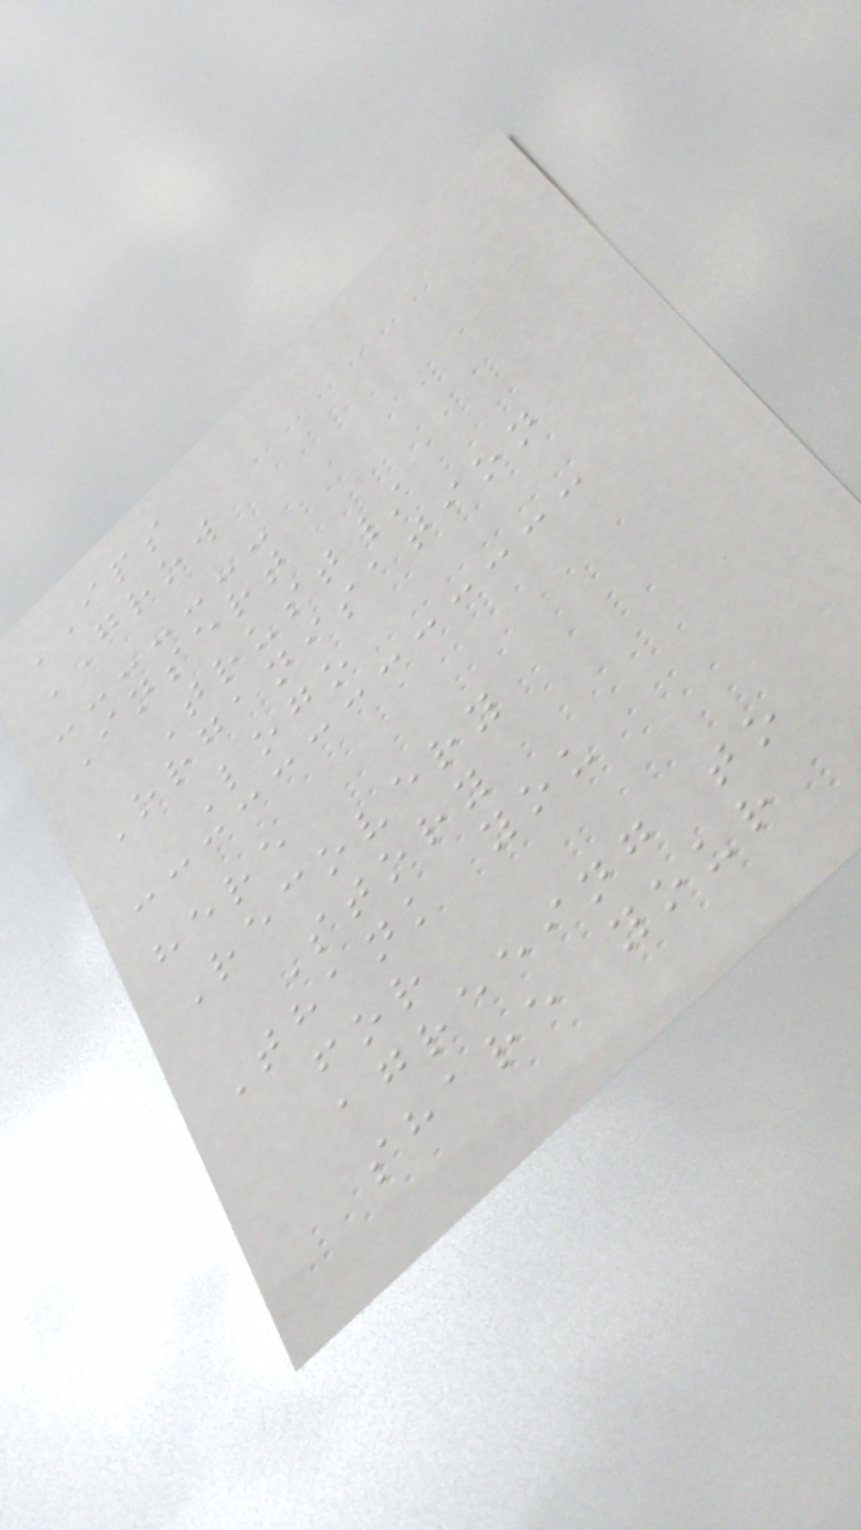IPS
GROW
Insert
Trust/
Organisation
Logo
here
Recovery
Story
Thank you
for
agreeing to
share your
